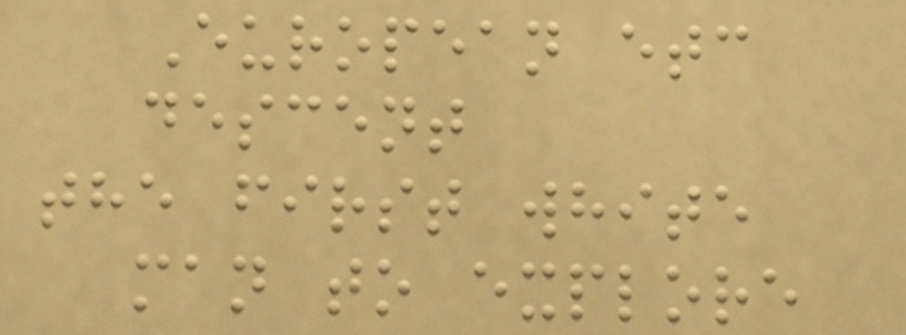European etc
descent
the first white
man to explore
